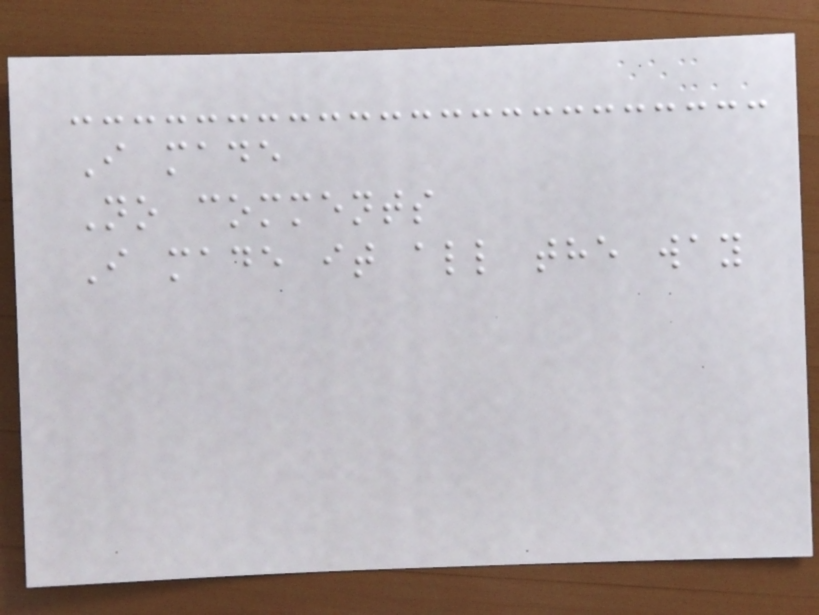I made
No comments
I made it all the way
